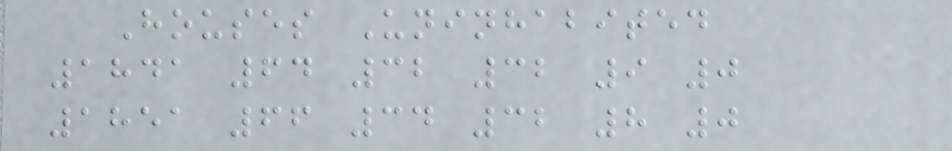Houses Uninhabited
1841 64 32 32 9 0
1851 66 34 32 8 0
